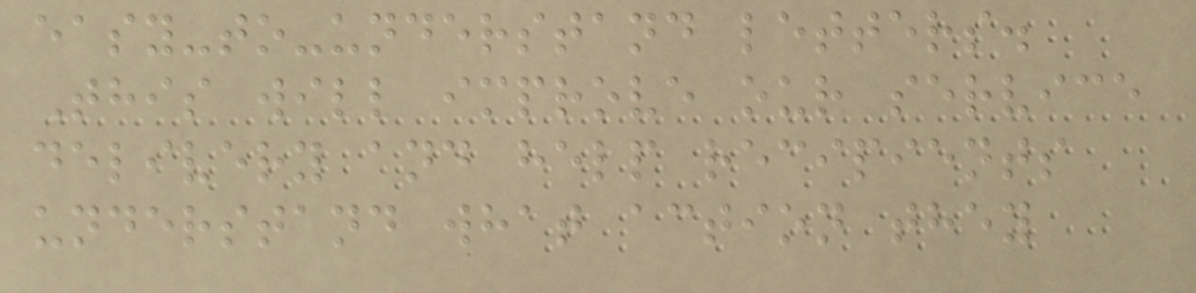easy-to-understand letters.
This will improve our service
delivery and help recipients
understand what action they
